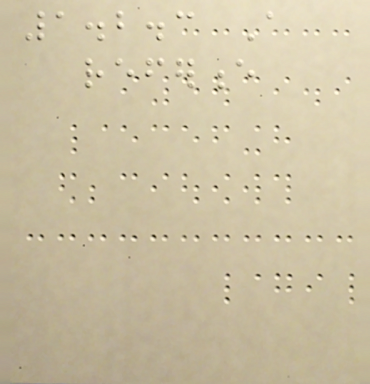1.2.3 A
reference
